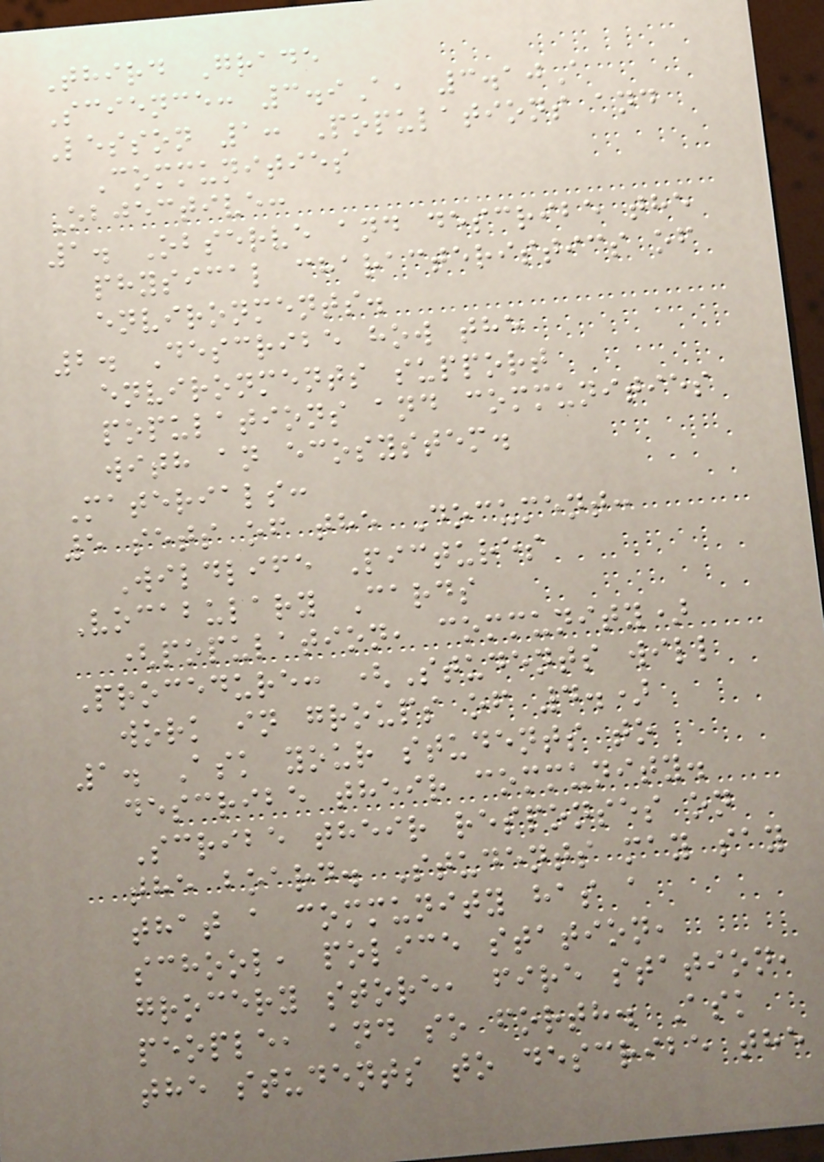Third Grade
Science: 3.9A, 3.10A
Lesson 1: Populations and
Communities
Objective:
1. Observe and describe the
physical characteristics of
environments.
2. Describe how the
environments support
populations and communities
with an ecosystem.
Materials:
5 sets of the Document:
Wildlife Pictures
Vocabulary Cards
(population, community)
Procedure: (Students will
work in groups of 4.)
1. Ask your students to
describe their community.
Scribe their responses on
the board. Students may say
that a community has a
school, police station,
grocery store, fire station,
people, and so forth. Ask
the students to describe the
